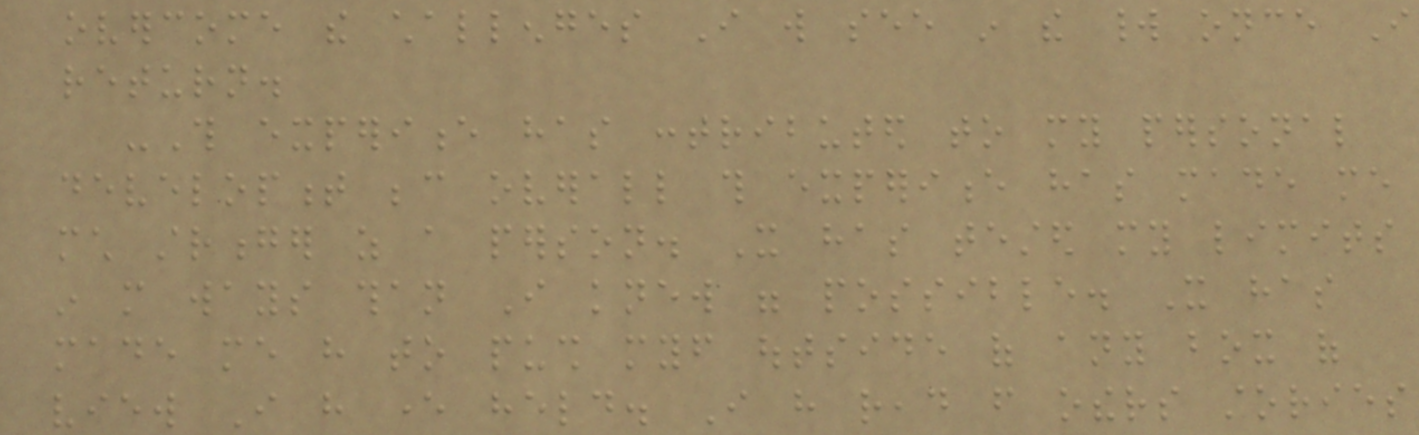overcome the challenges I will see in the world once I
return.
-This experience has contributed to my personal
development because overall this experience has made me
much stronger as a person. It has tested my limits
in more ways than I knew were possible. It has
made me have to push myself outside of any box of
view I have ever held. I have read from others stories
